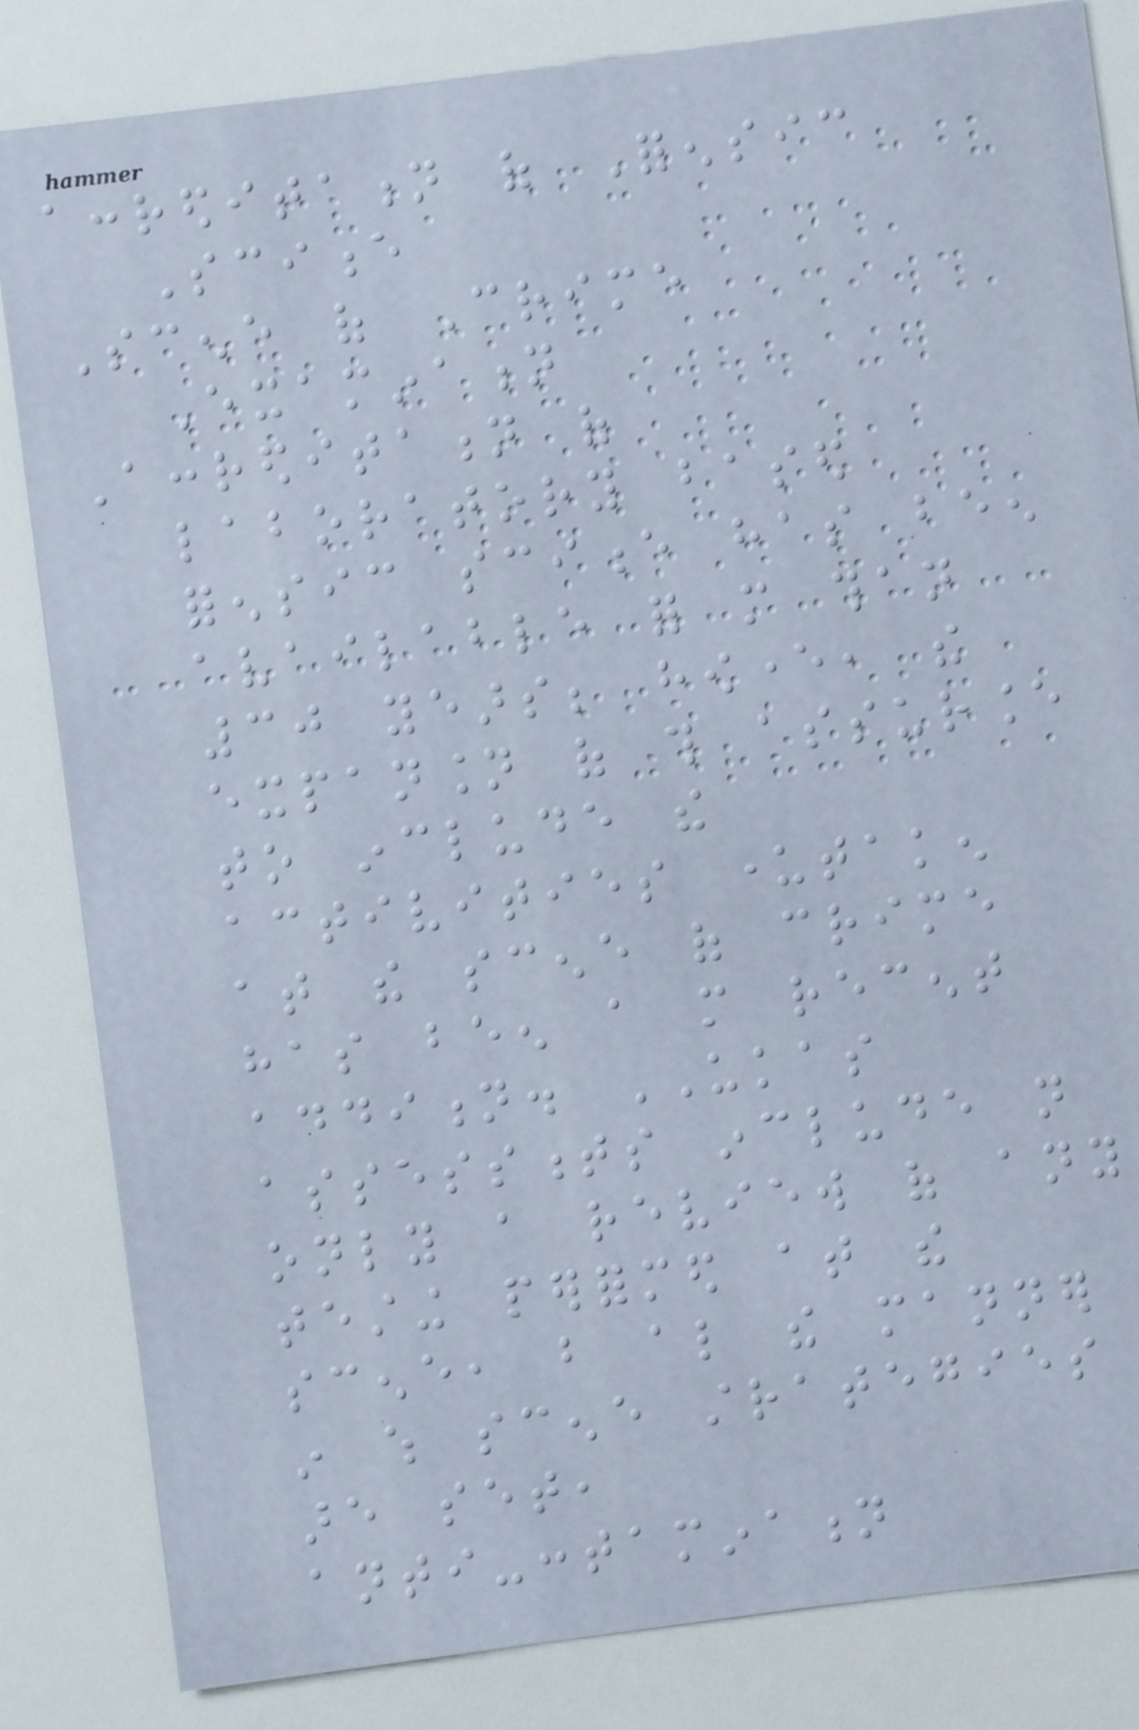accreditation of Forensic
Science
Scene of Crime
Examination
Accreditation of
laboratory based
forensic science has been
available for more than
30 years; however, the
expansion of this assurance
to include the
activities undertaken
at the scene of crime
has been a more recent
addition. UKAS
assessments include not
only a review of any
testing performed at the
scene, but also the manner
in which scene strategies
are set,
anti-contamination
